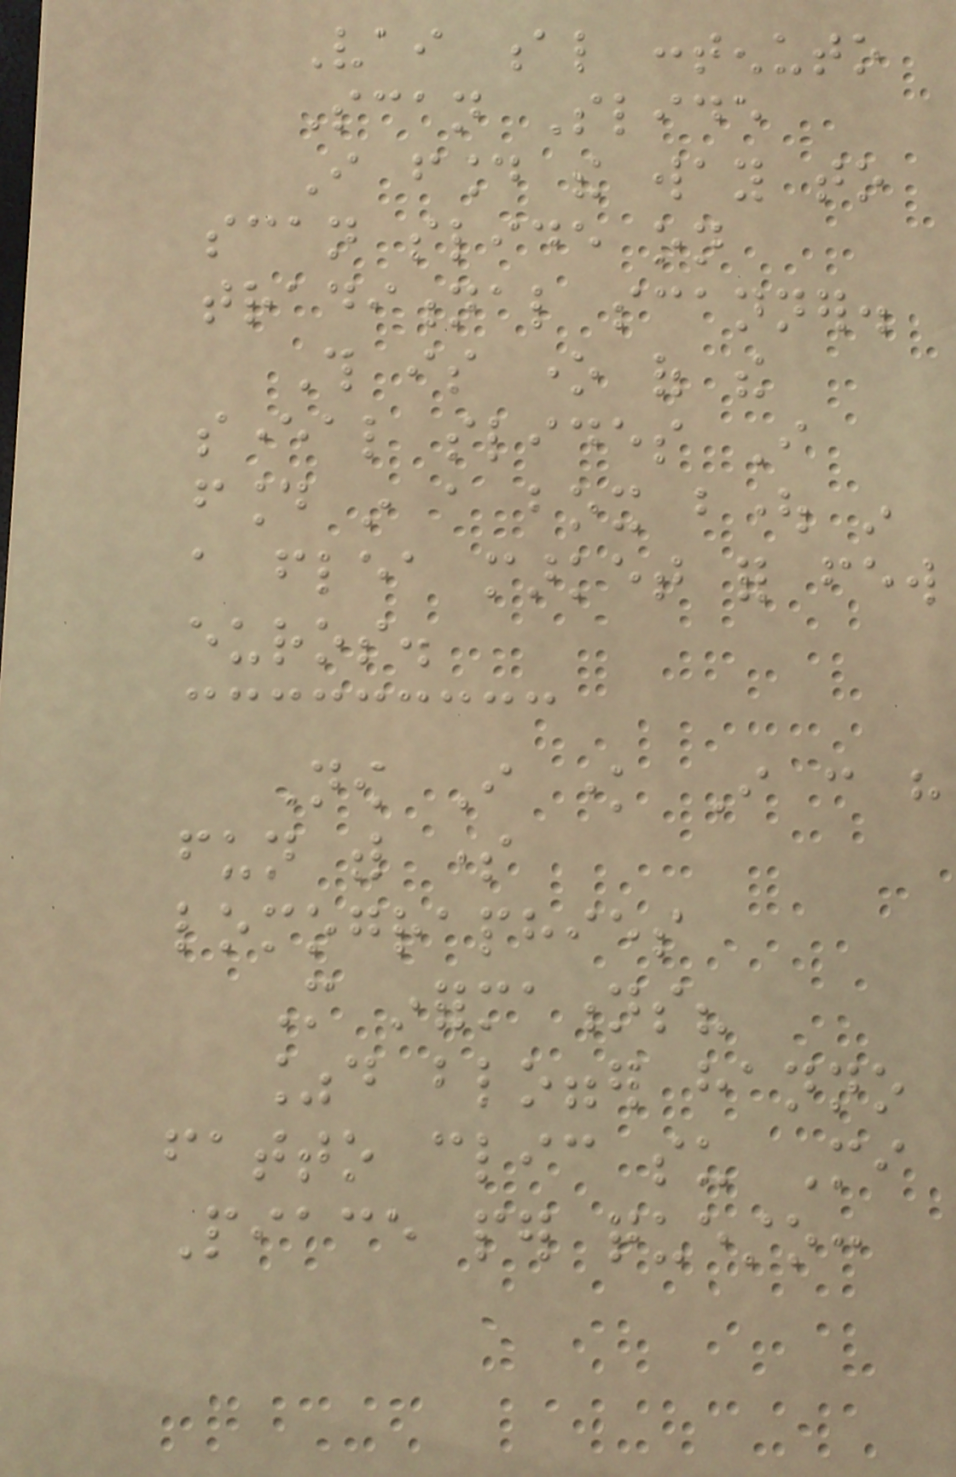Vai al contenuto
Scan Slide
I found the way to
scan slide on
traditional scanner.
This is one of the
several slides I
found in a box bought in
a flea market for few
euros.
Now I know I can have
fun with some
lomographies
More informations?
%d blogger hanno
fatto clic su Mi
Piace per questo:
